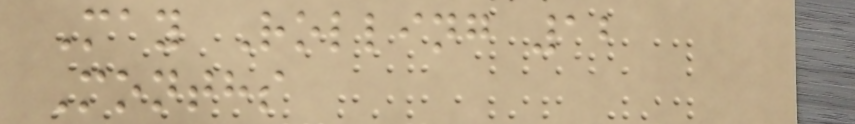May Rolling 12
Months
